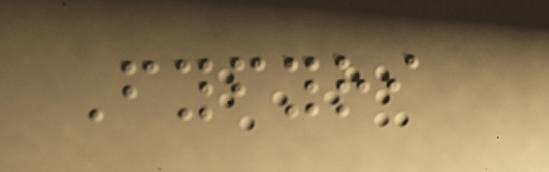Fyfyri
